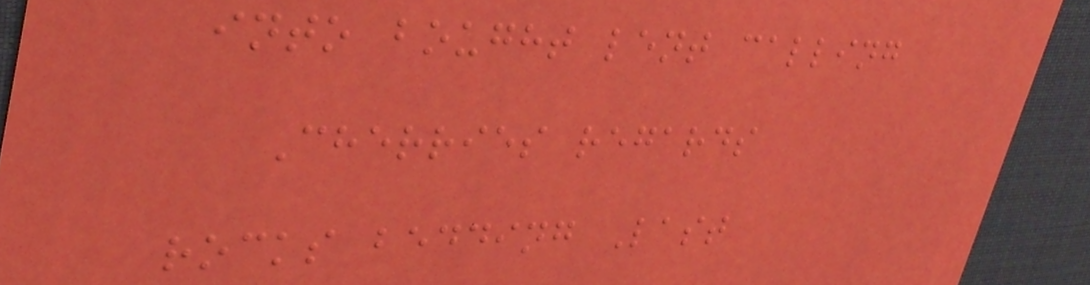into bought lent calling
Cherries regards
rocks bedding Last
